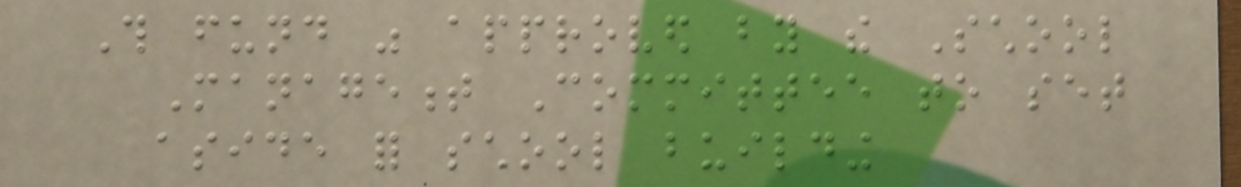This fund was approved by the School
Management Committee to set
aside for school building
